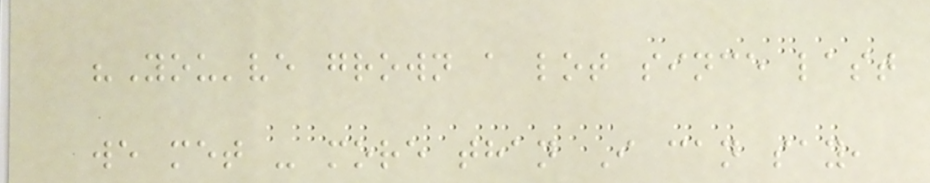"You've grown a lot since last
we met - more than I can say,
